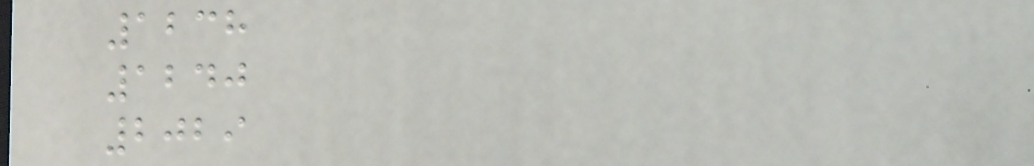1238
1240
2029
